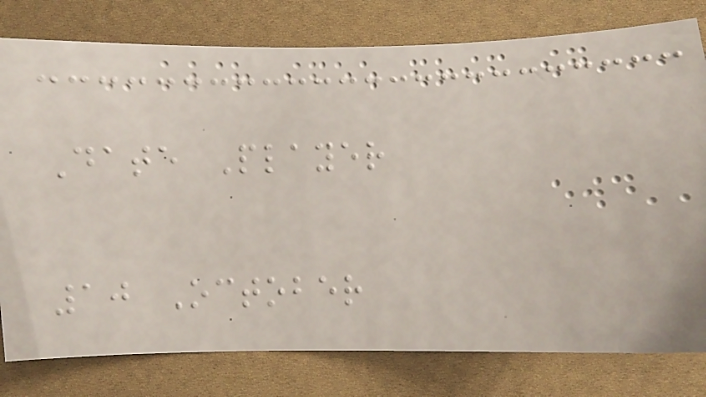Date Player
10 October
